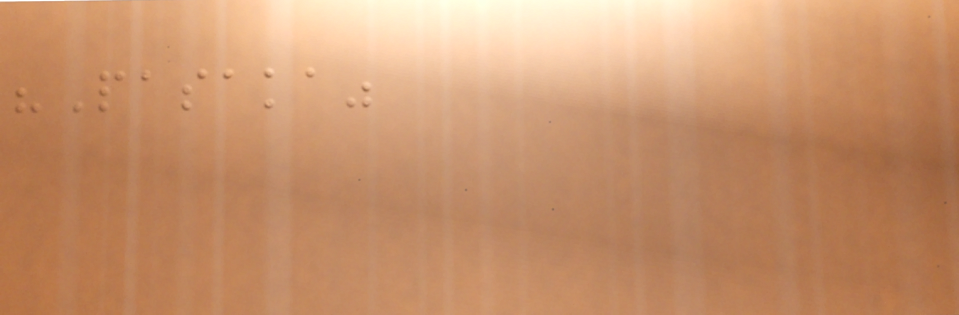"Pasaka"
